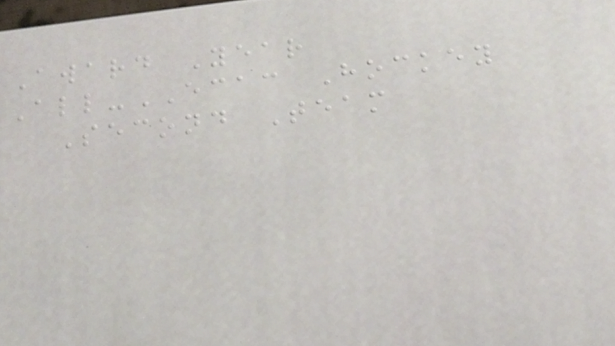Award Year
All-ECAC Hockey
Second Team
